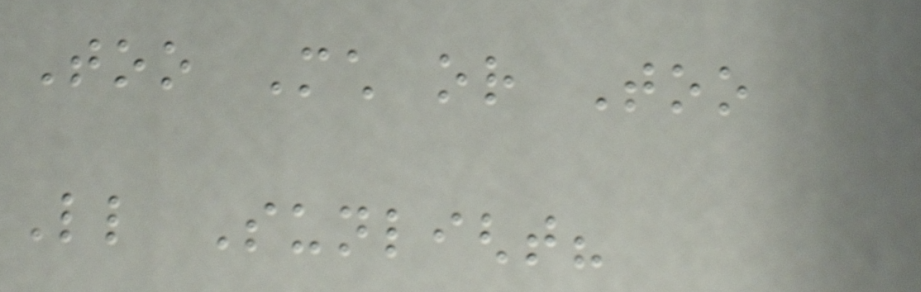Too Much or Too
Little Sunlight?
